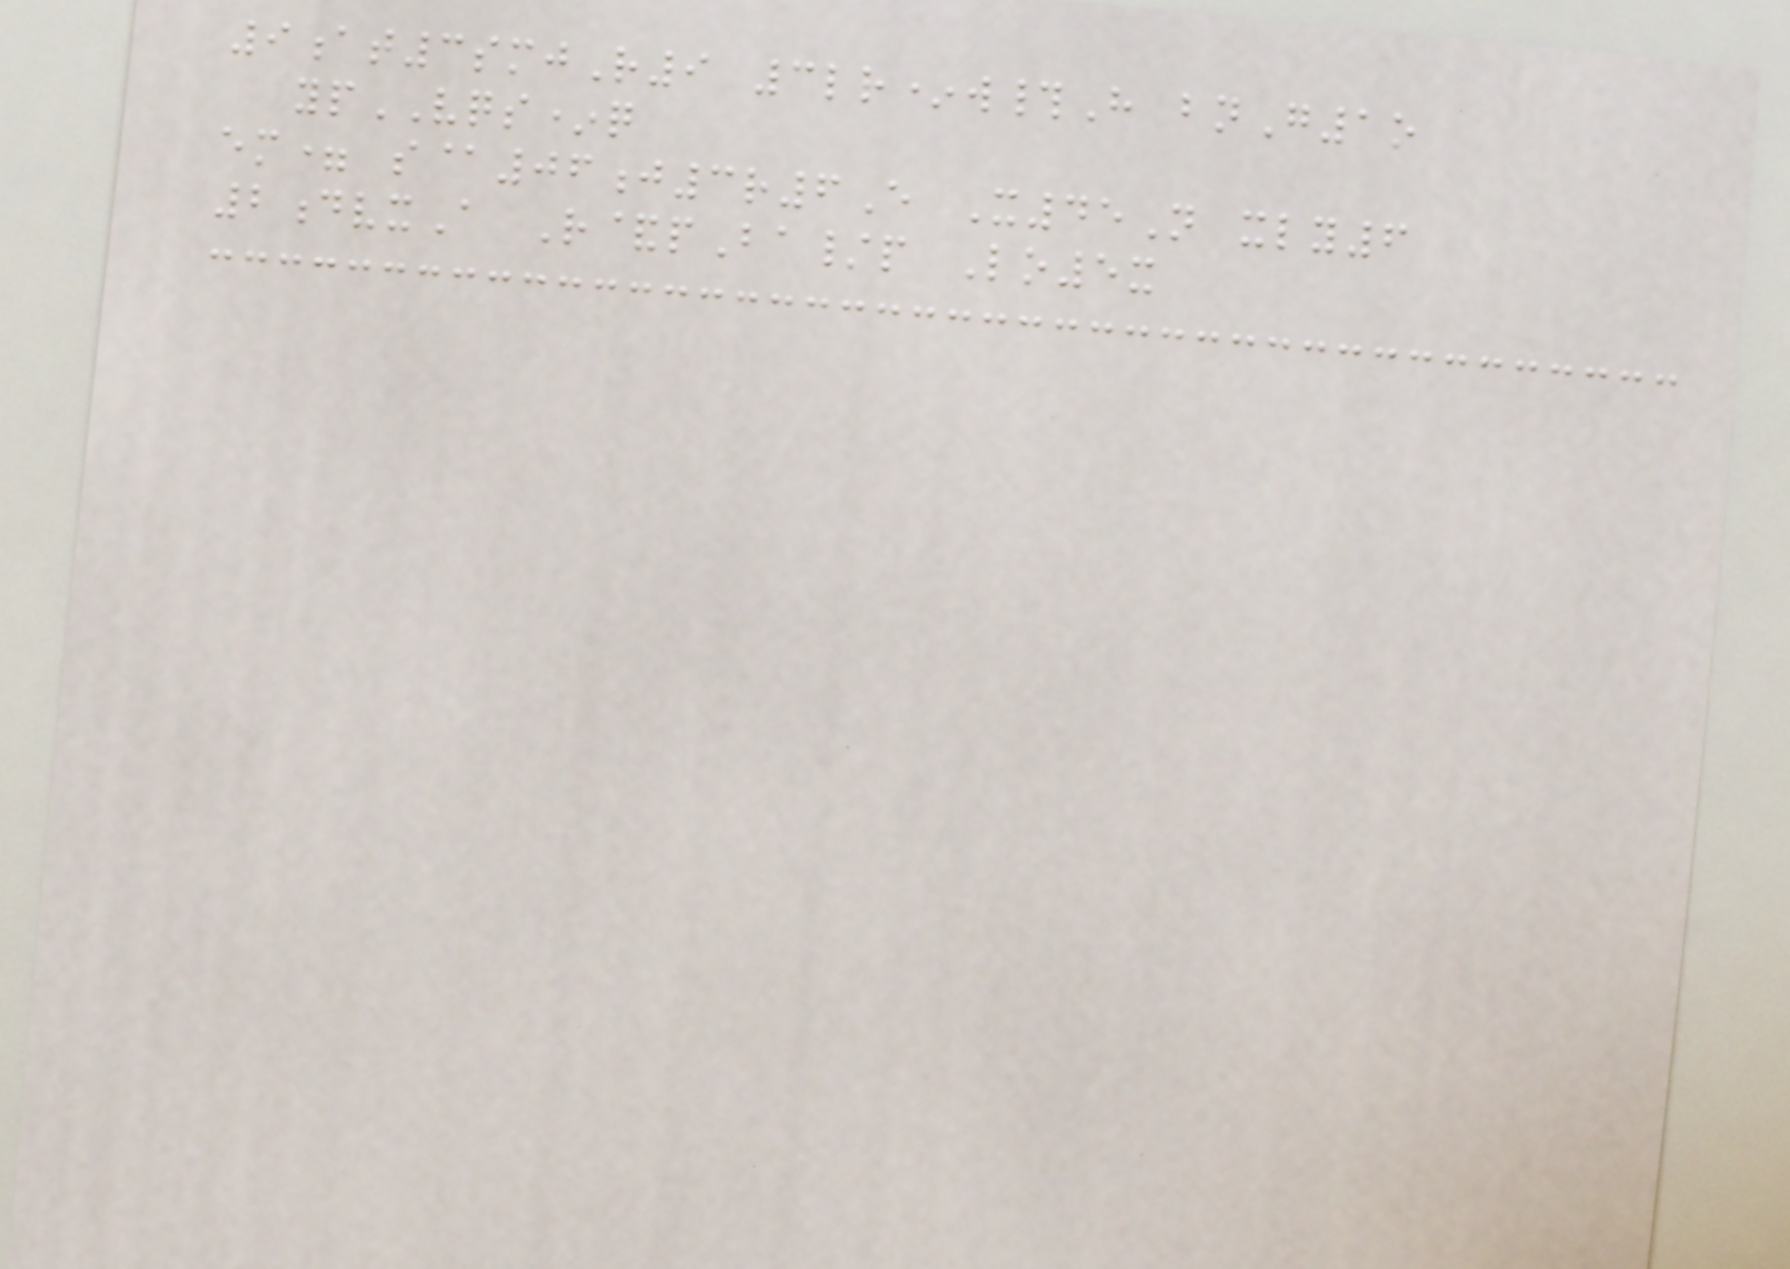9at3smjR9 3lr*w#H bnG1o
ypVQS*q
em= s@06j3r6E X45N xly6
2dvxA R&pBa/p Lo5x
